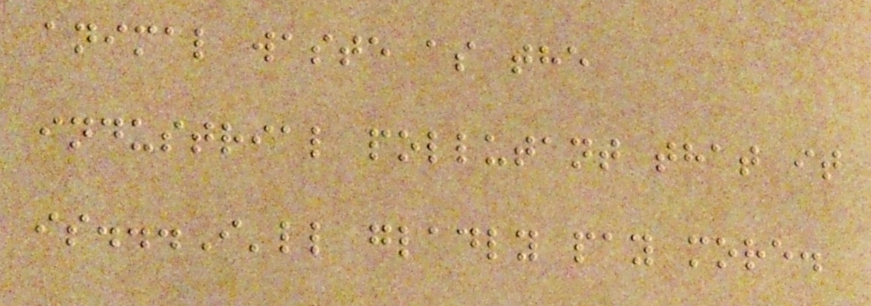animal waste as the
industrial pollutant that it
is...I'll gladly pay more.
